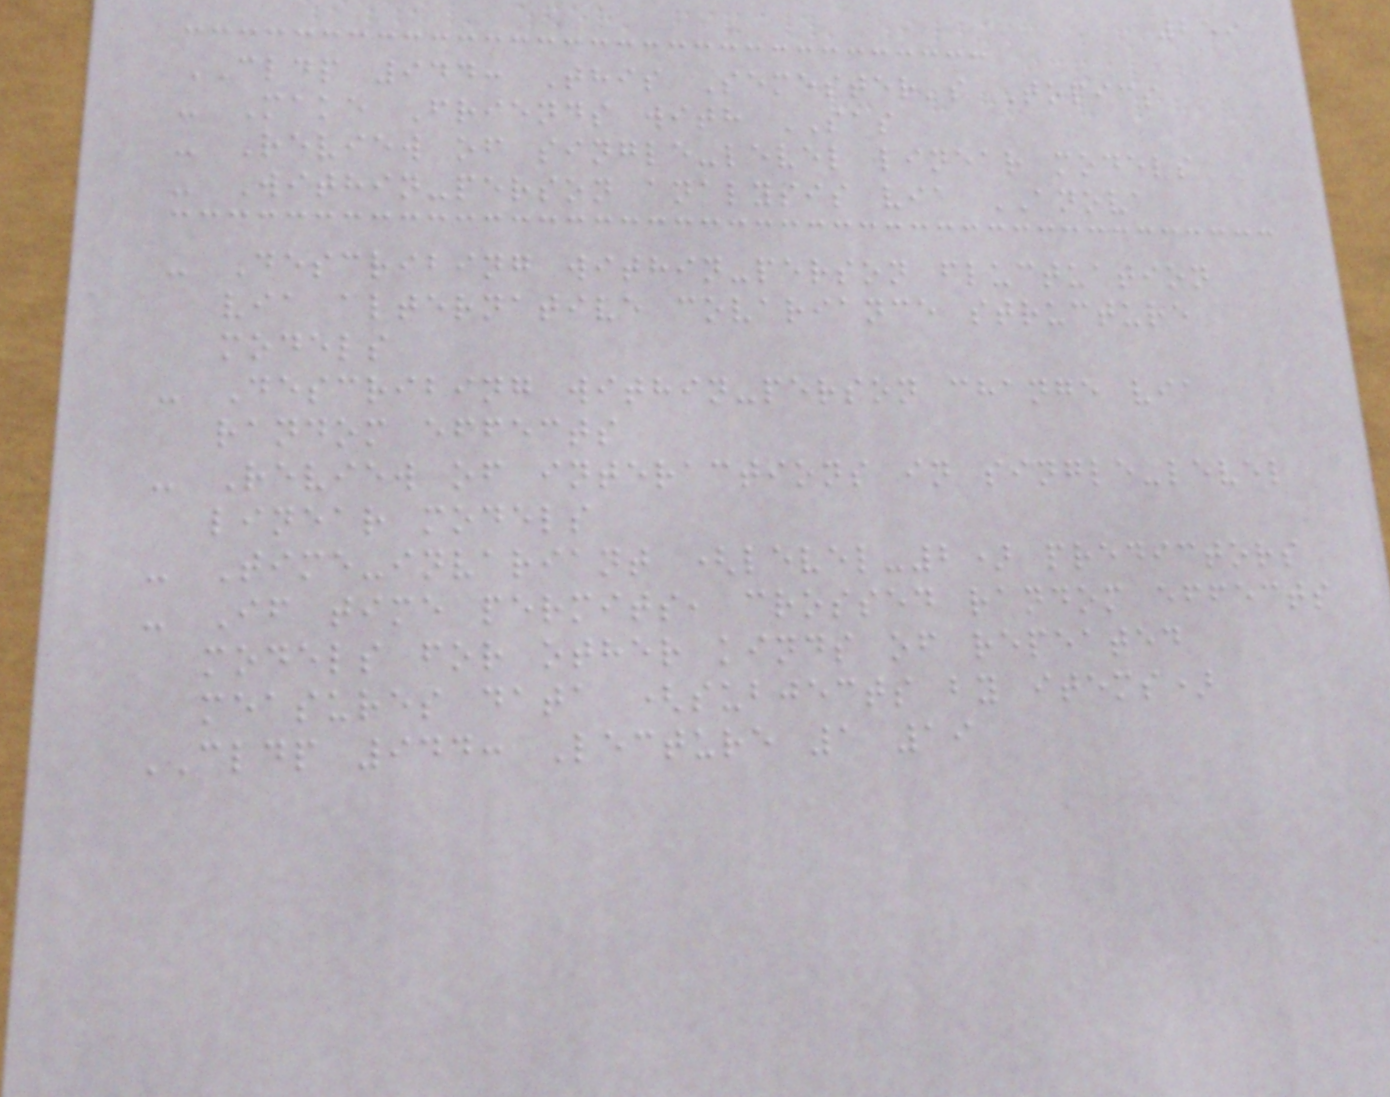259
CLDP 944: This Semester's Topics
- Make Friends with SAS
- Review of single-level linear models
- Within-person analysis via ANOVA
- Describing within-person fluctuation
via alternative covariance structure
models
- Describing within-person change via
random effects
- Review of interactions in single-level
linear models
- Time-invariant (level-2) predictors
- If time permits, crossed random effects
models for other kinds of repeated
measures data (subjects by items)
CLDP 944: Lecture 1 19
